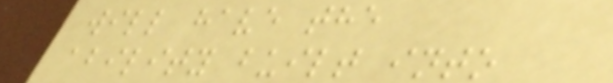will have the
ability built into
